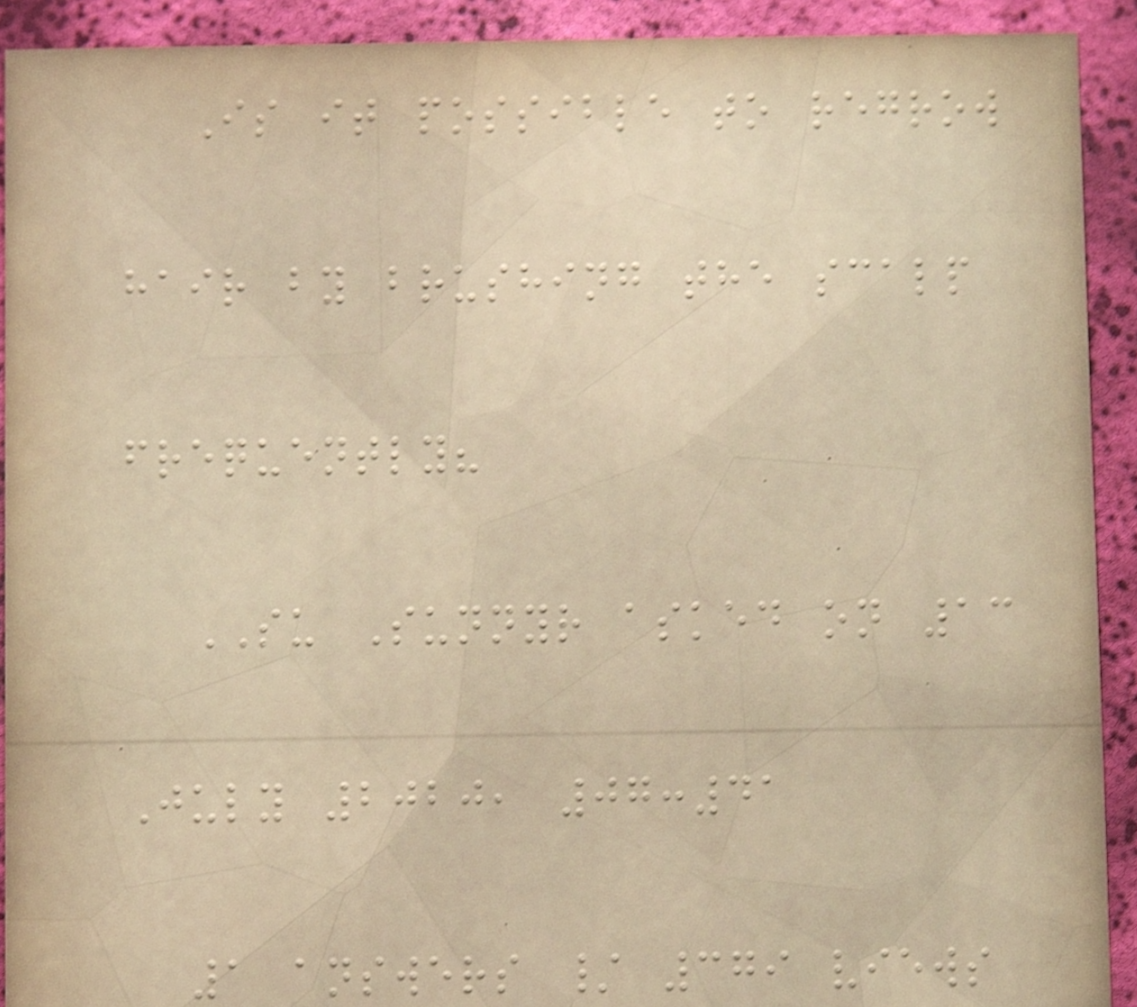Is it possible to regrow
hair by brushing the scalp
frequently?
SU Sunnyr asked on 13
July 2020, 07:41
1 answers / 379 views
